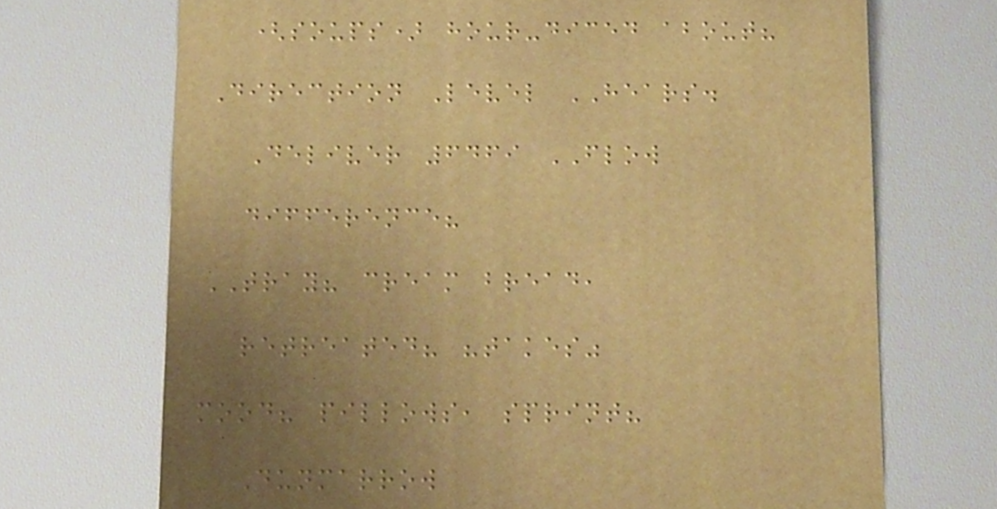(soups) hour-diced about?
Direction Level HEARS.
Deliver 6469 FLOW
difference?
TRAY? cream bread,
retreated? "takes"
mood? pillows, sprint?
Dunmarrow
